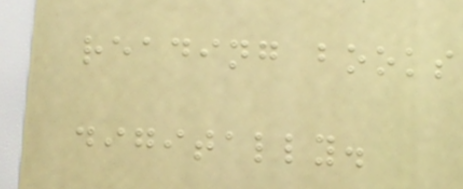reading books
digitally.
